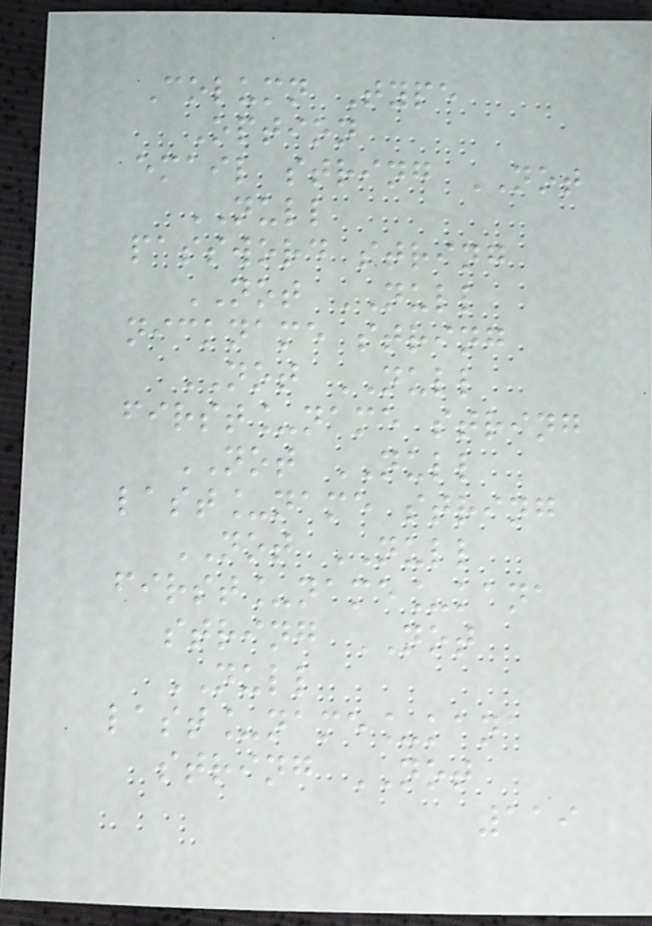Column Type
Option
email string NOT
NULL
password string
NOT NULL
nickname string
NOT NULL
first_name string
NOT NULL
last_name string
NOT NULL
first_name_kana
string NOT
NULL
last_name_kana
string NOT
119
